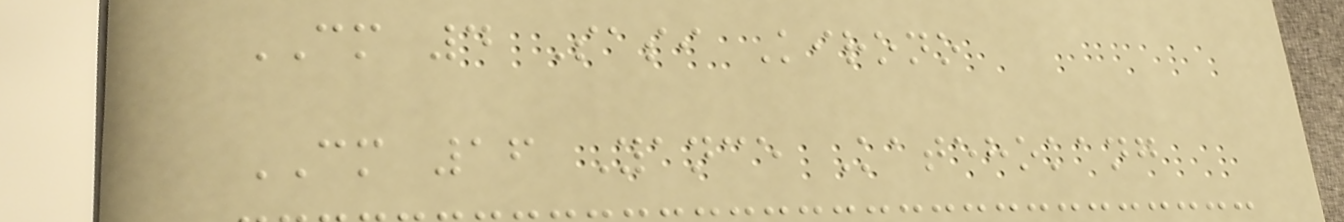CM 4 Sasi Kirono
CM 16 Yance Katehokang
